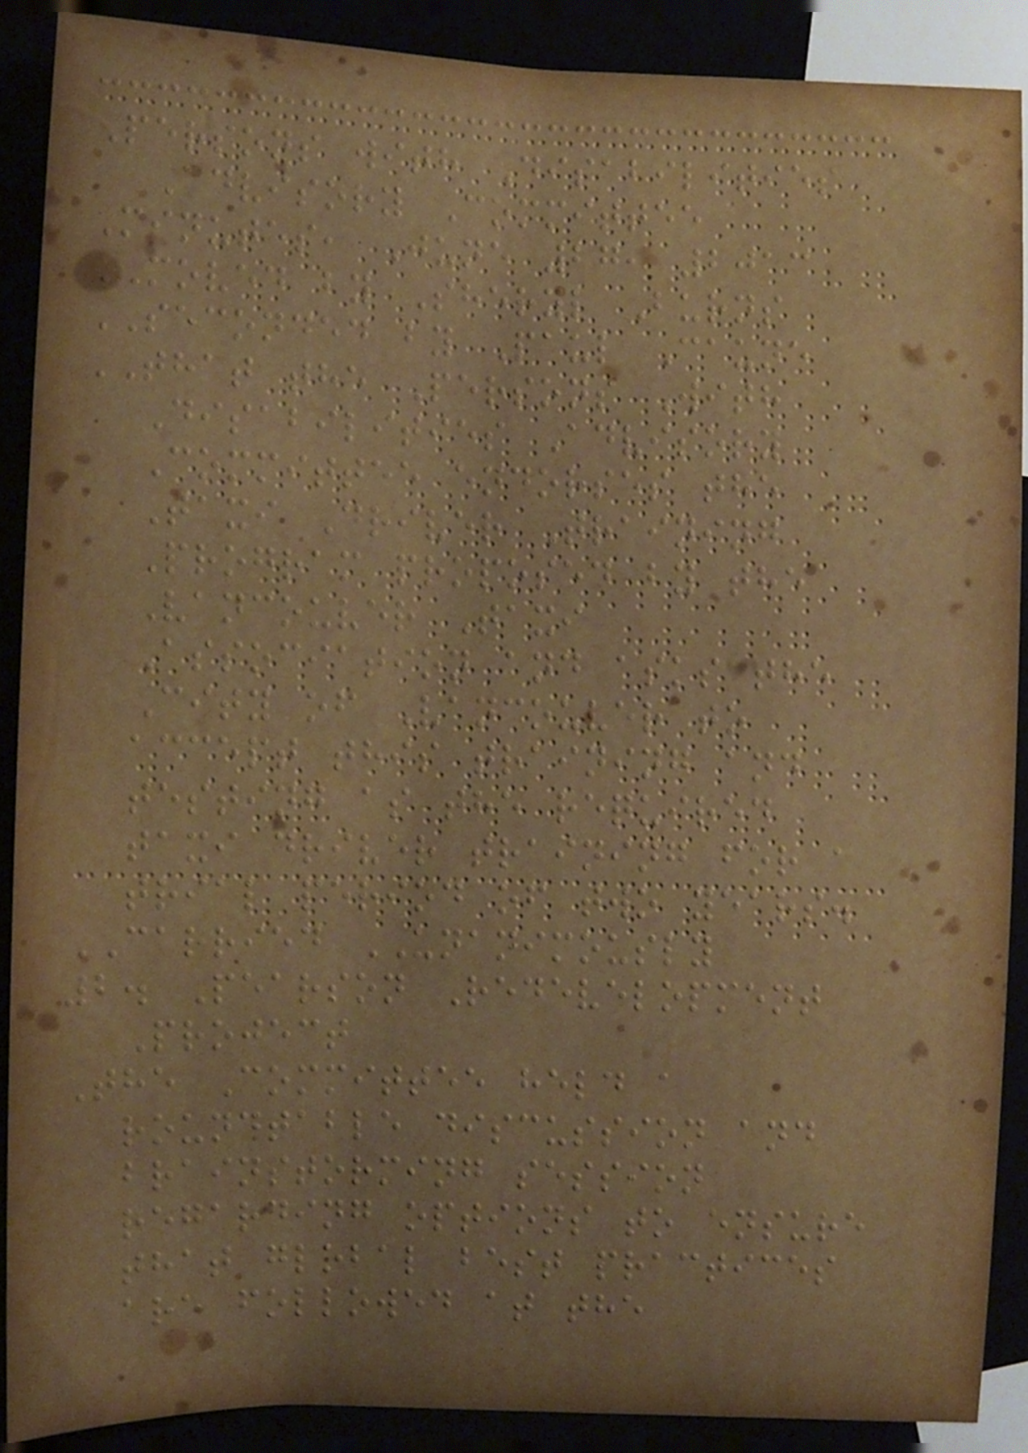Persons with Disabilities
Advisory Committee
Minutes, June 27, 2013
MOVED by Sheryl Burns
SECONDED by Paul Caune
THAT the Persons With
Disabilities Advisory
Committee endorses the
Taxi Driver Training
Program proposed by the
Vancouver Taxi
Association and asks the
City of Vancouver to
accept this training and
testing as the required
taxi driver training for a
trial period of two years.
CARRIED UNANIMOUSLY
2. Pearson Redevelopment
Project
The Committee held a
roundtable discussion and
brainstorming session
regarding options to ensure
that global best practices
are followed at the
